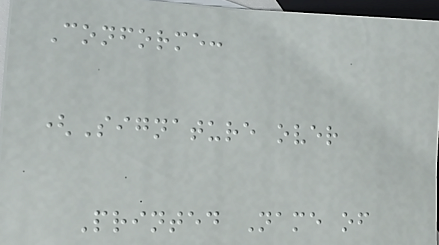Conforme:
(Signature over
Printed Name of
